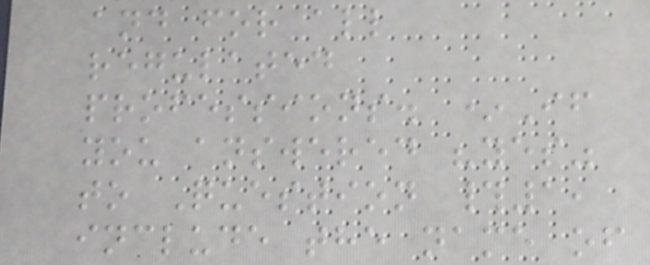and for all
regulated
professions. *If
you answered "yes"
to Question #1,
include the name of
